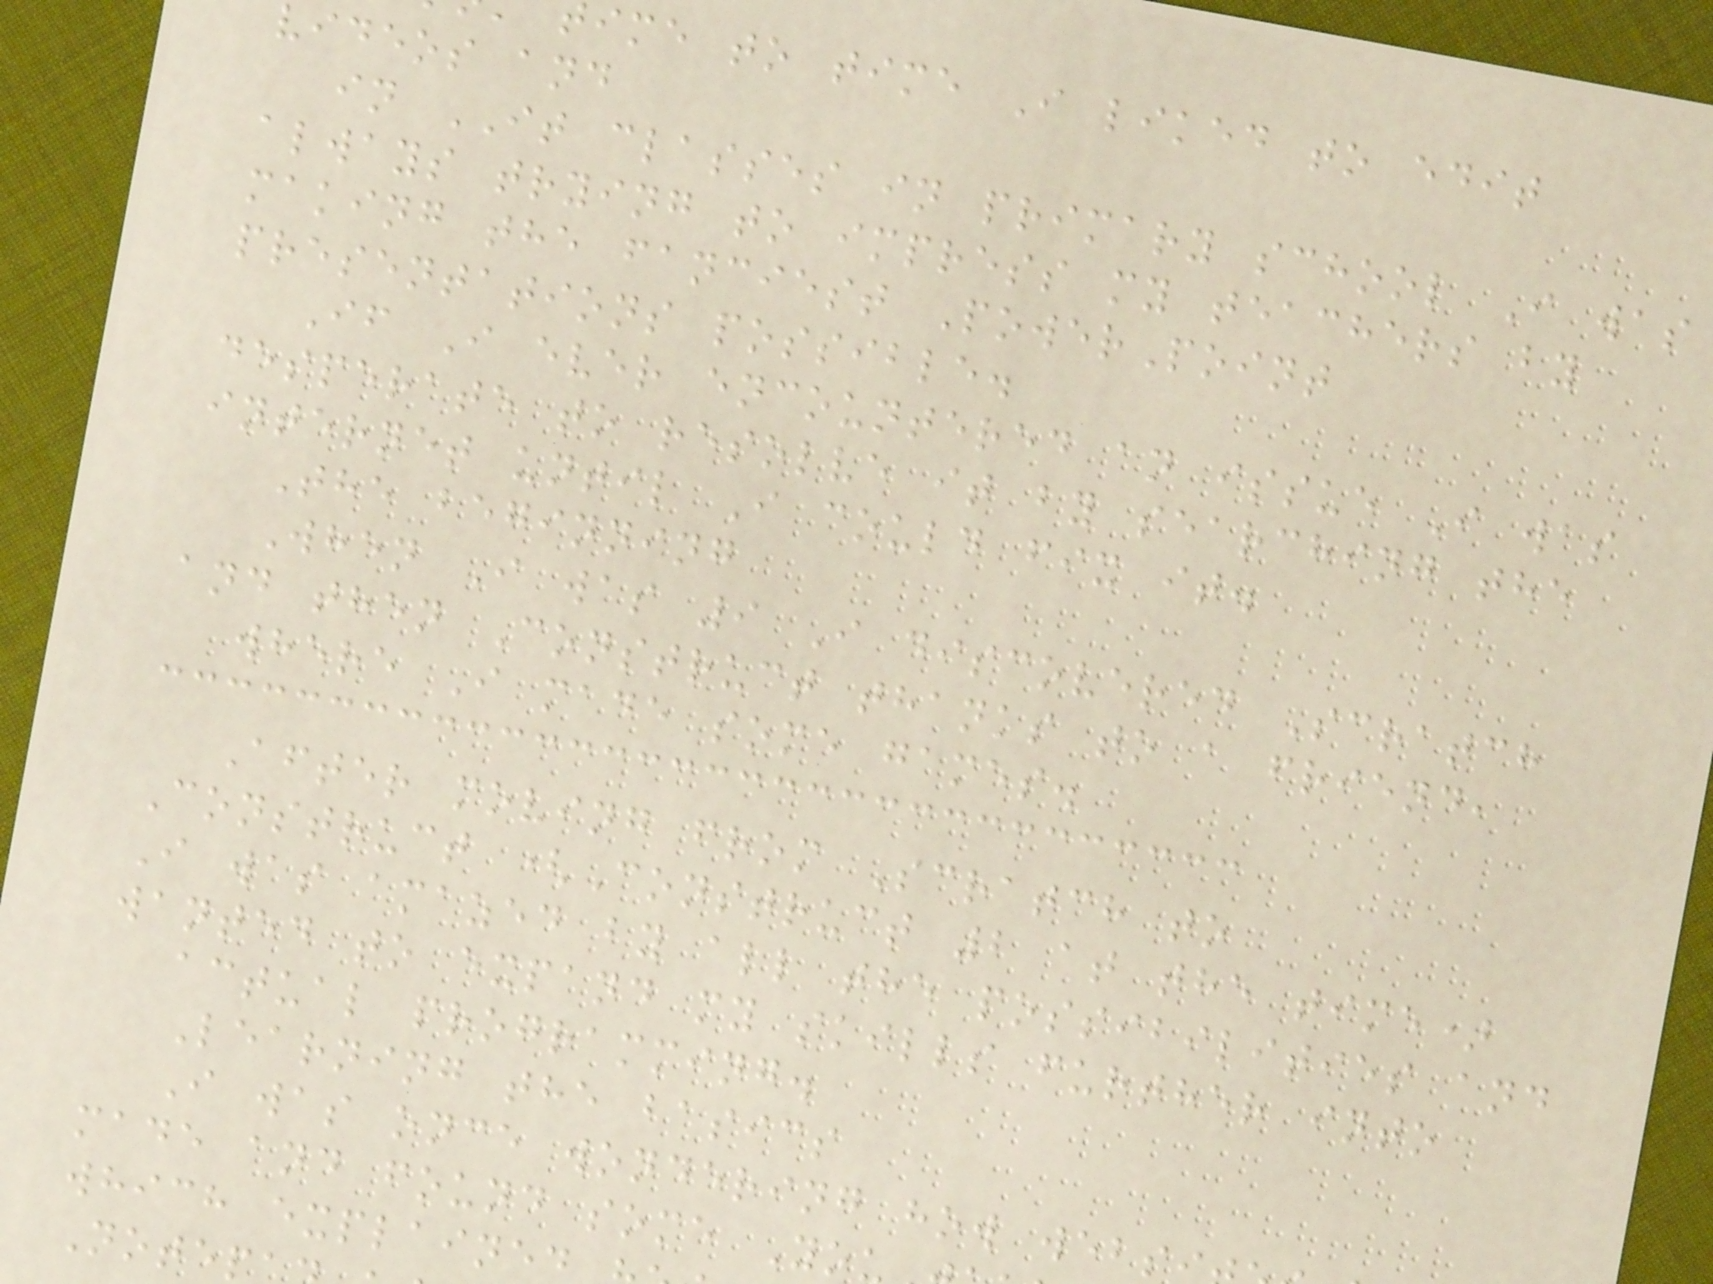ime to time I liked to edit
videos and
in IT classes in primary school I was
always trying to impress my teachers by
making the fanciest PowerPoint
presentations possible.
If I ever encountered an issue I was
desperate to resolve it by searching the
internet until I could fix it.
The beginning
When I was 9 I discovered Scratch
and then Construct thanks to a friend,
where I made some games.
After moving from Scratch to
Construct (Construct 2 at the time)
I was amazed by all the possibilities and
wanted to expand my skills further into
actual programming.
Learning the basics
I was once wondering how webs
made and found some Yo
which explained
Notep
